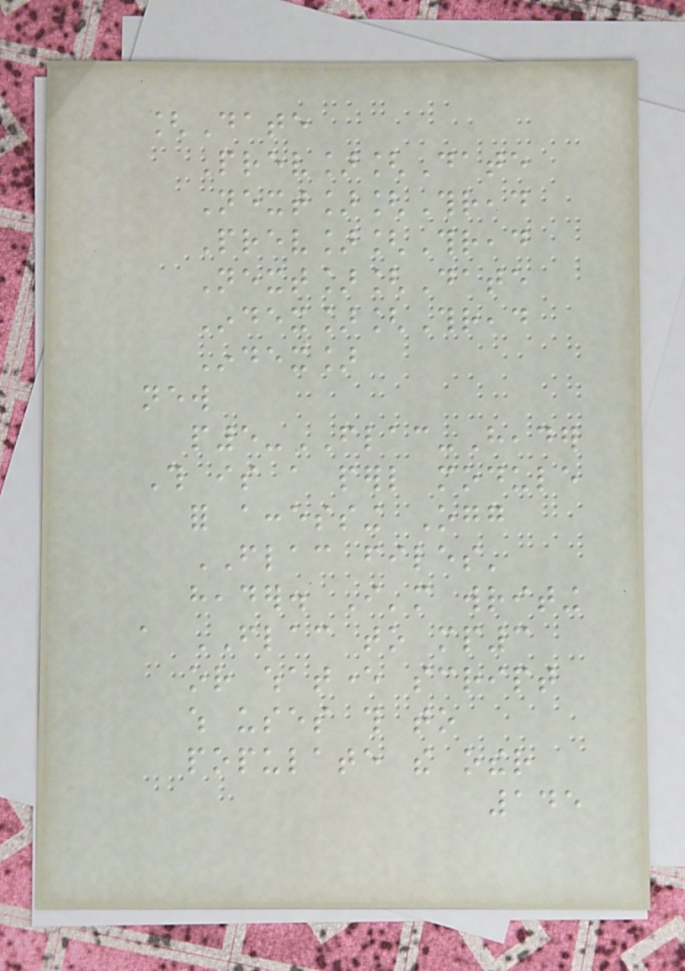[Date
Prev][Date
Next][Thread
Prev][Thread
Next][Date
Index][Thread
Index]
new
p5-FLAC-Header
This is a perl module
for accessing Ogg
FLAC files'
header. I'm writing
a FLAC to mp3
or whatever script
which uses this to
populate the other
145
